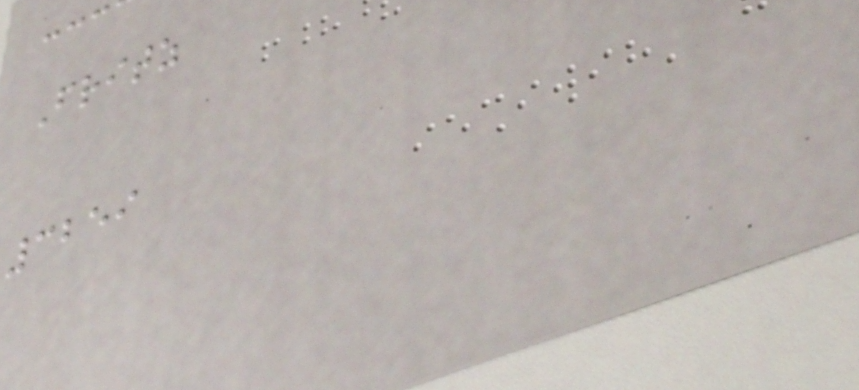Fritz
3259
